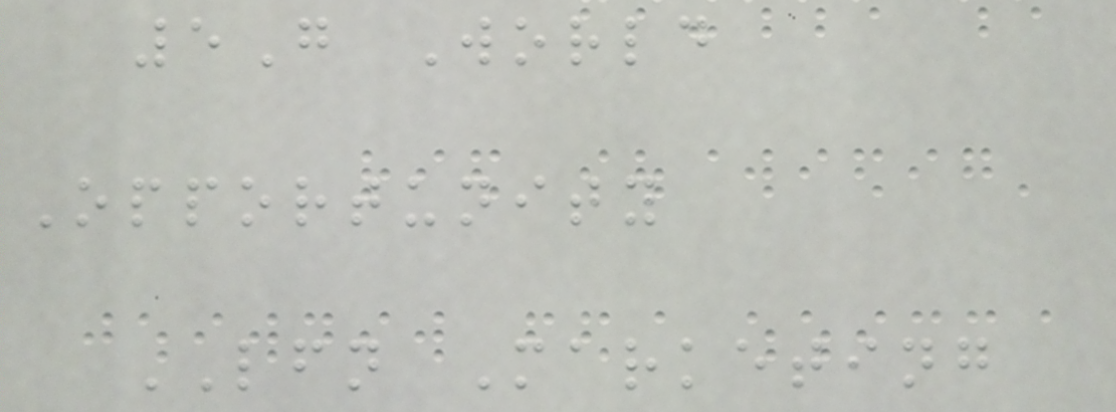5G World
Opportunity
LFN Marketing
